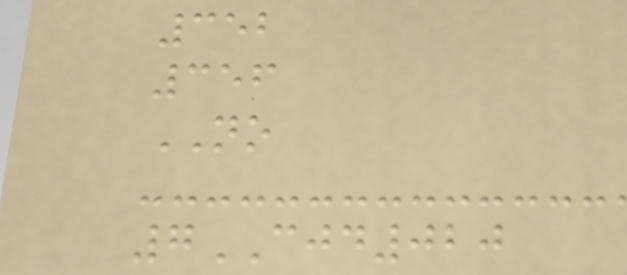352
356
NO
7CJD020
